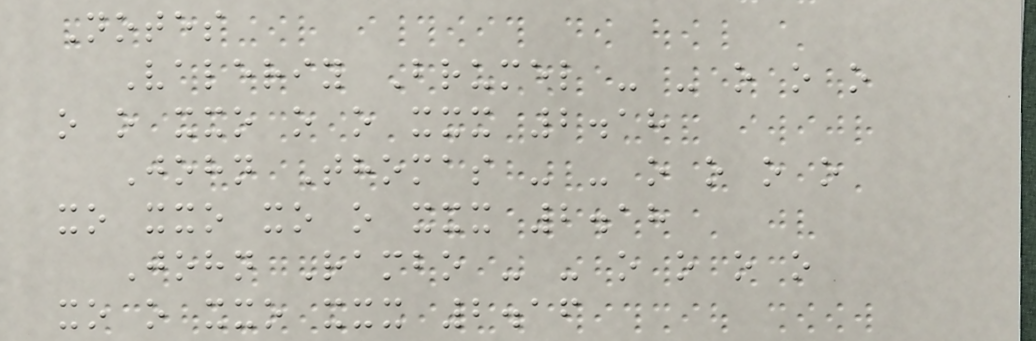Notes
Valeriy Brumel - - o o o
o o xxo o o xxx 2.18
John Thomas - - o o o o
xo xxo xo o xxx 2.18
John Rambo - - o o o o
xo o xxo xxx 2.16
